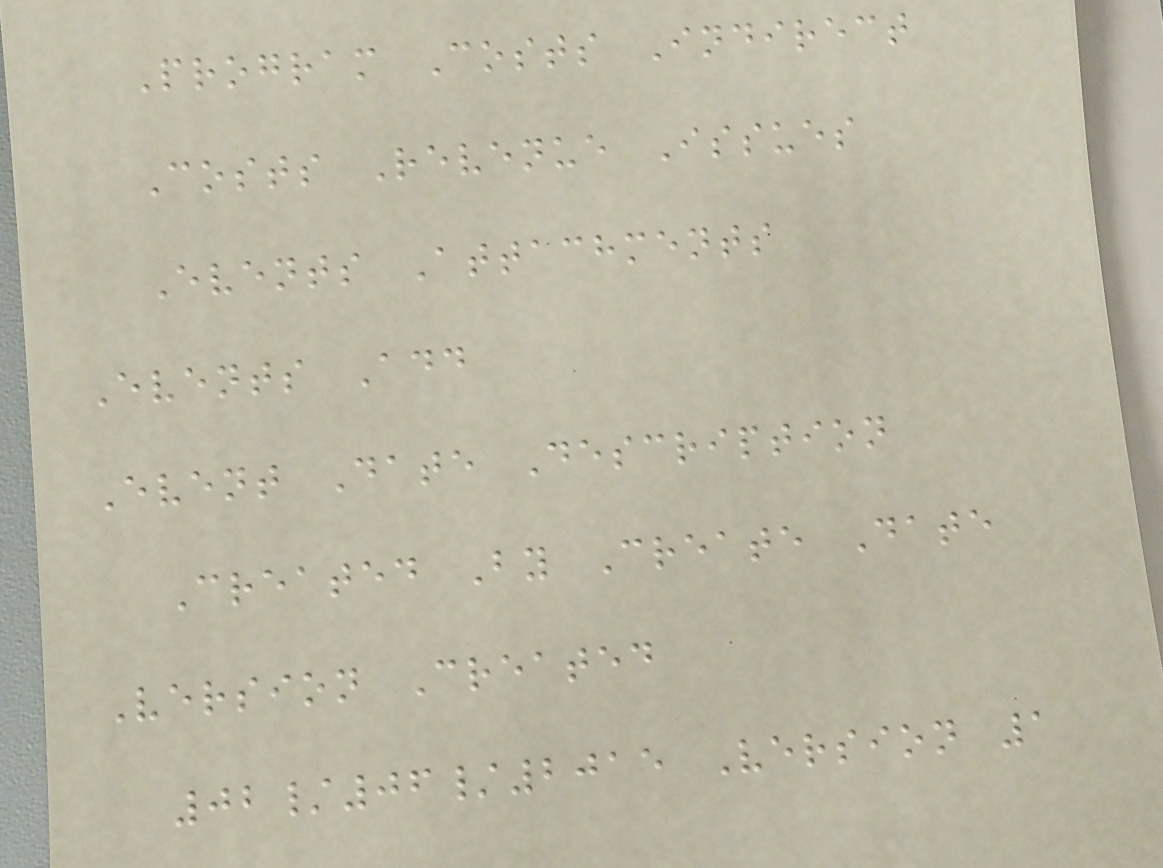Program Costs Indirect
Costs Revenue Issues
Events Attachments
Events Add
Event Date Description
Created By Create Date
Version Created
02/06/2015 Version 1
